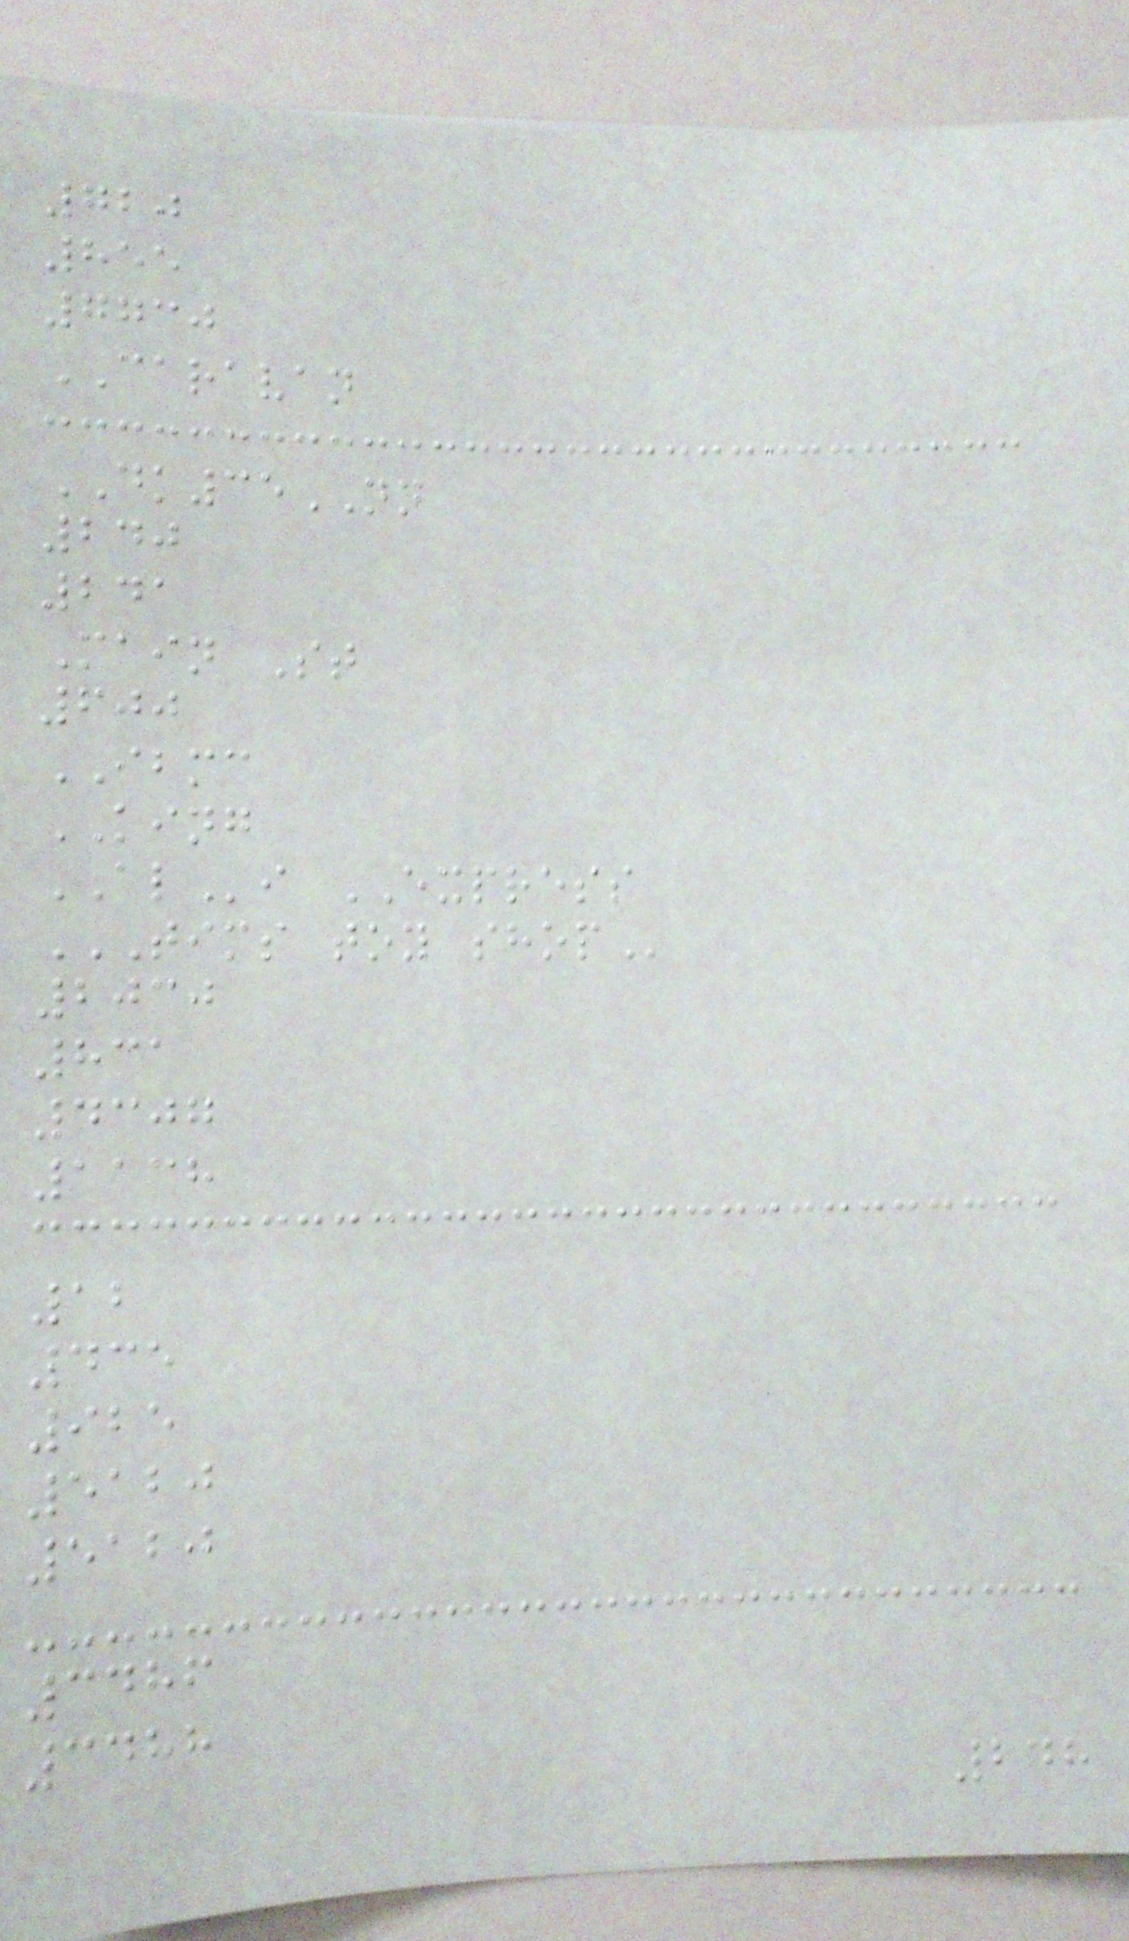720
855
7730
CARAVAN
DK35NN
240
241
Main St
600
IBMC
KING
ALi EXPRESS
TIMS TOY SHOP
2030
831
4307
1138
12
435
925
5120
5120
3486
3488
248
